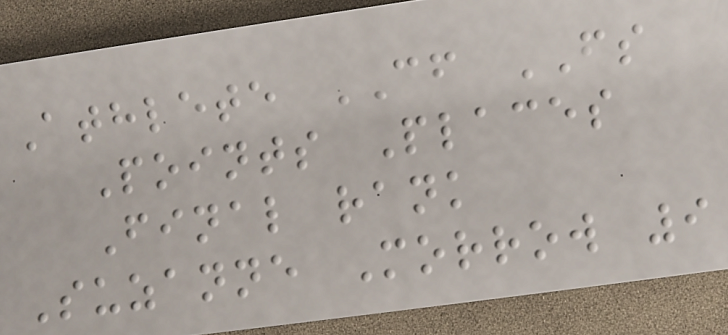Athlete CF FS
Points Places
Final rank
Suzanne Morrow 9
